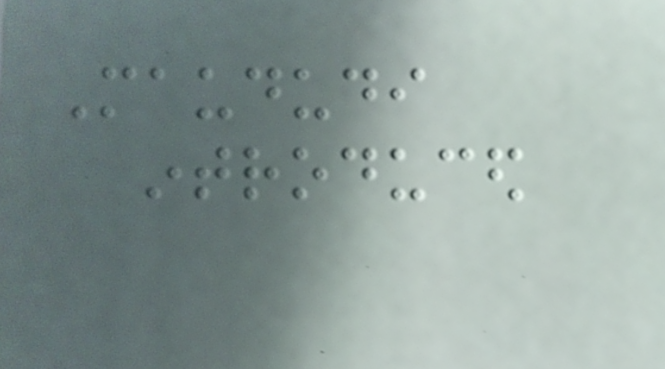Maududi
introduced
